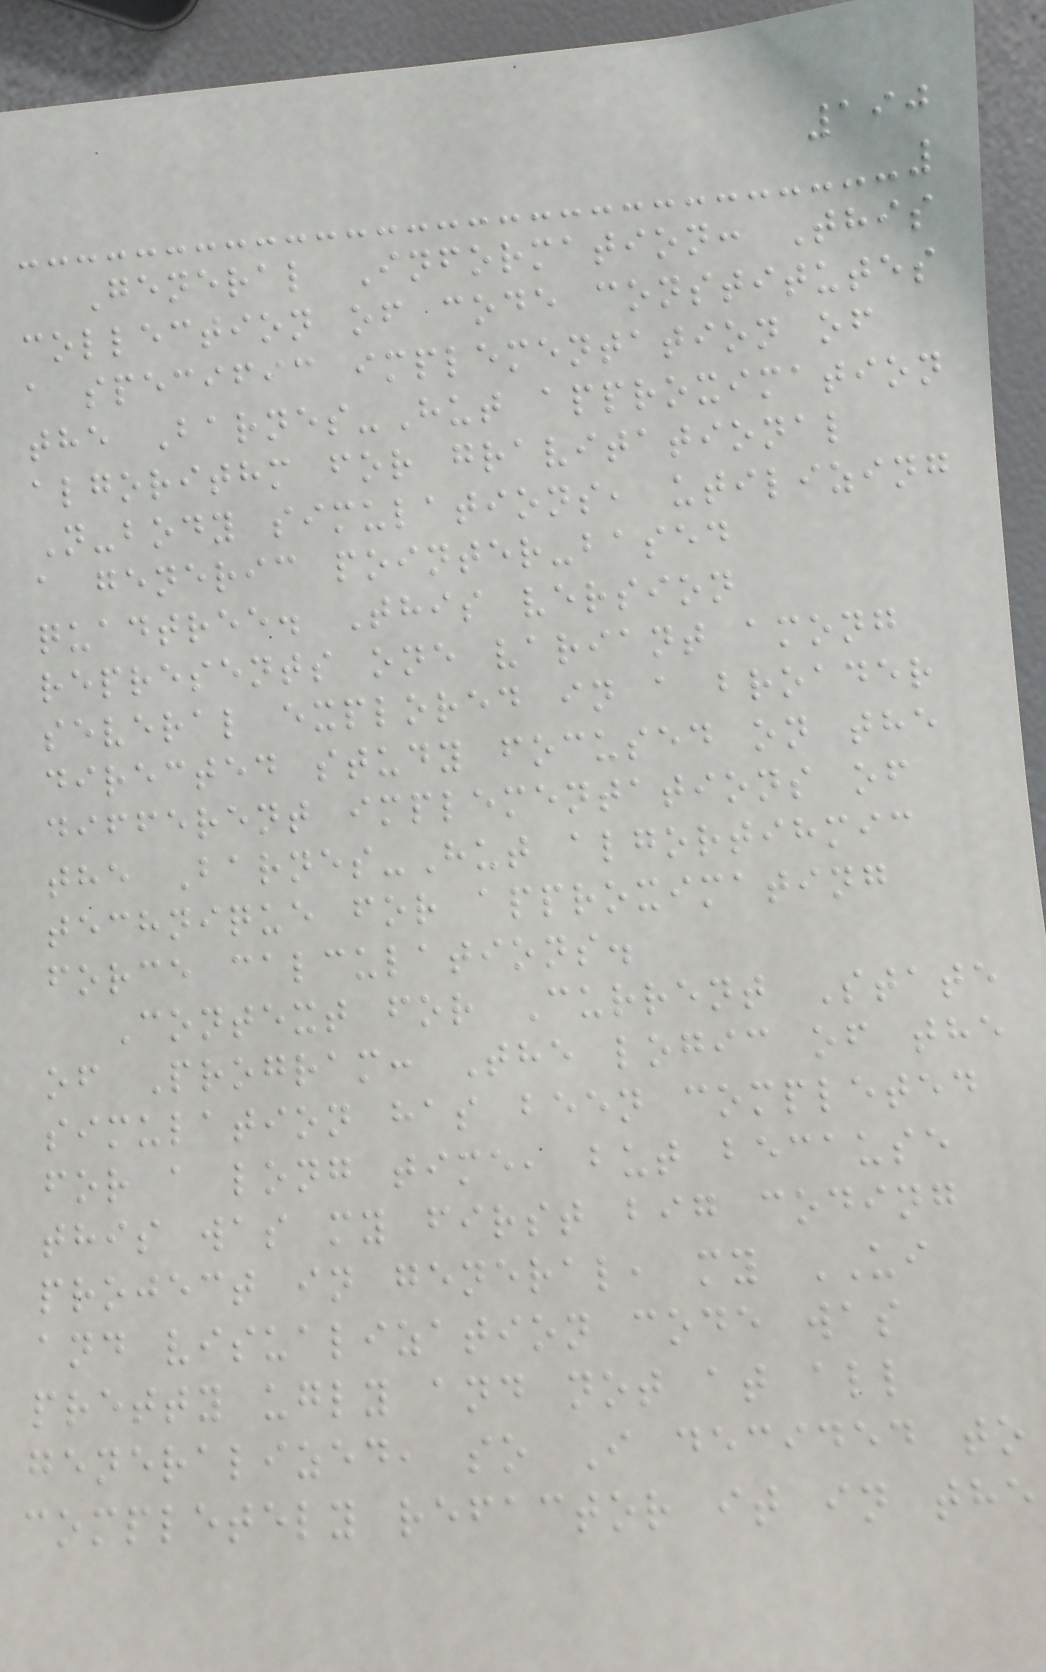190
General Information: This
collection of code constitutes
a specific implementation of
the Barnes-Hut approximation
algorithm for gravitational
N-body simulations, utilizing
a generic pointer-based
quadtree. This version
represents one variant among
several explored in a broader
directed study focused on the
different implementations of
the Barnes-Hut algortihmic
technique for approximating
force calculations.
Context for Current State
of Program: The logic of the
simulation has been completed
for a long time, but because
this was my first big coding
project in general, my UI
and visualization code was
pretty ugly and not at all
generalized, so I decided to
completely refactor it in the
